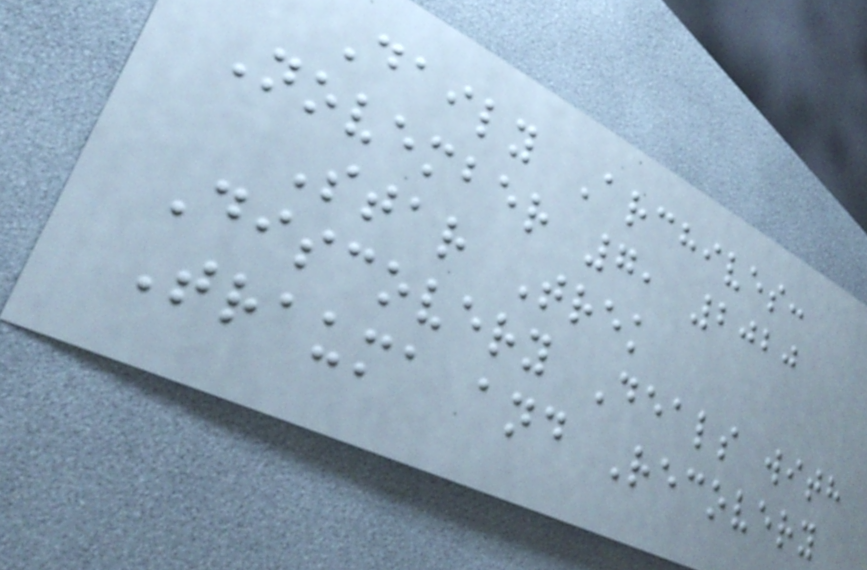Daily Archives:
November 7, 2020
Star Trek
Discovery Deals with
Trauma and Recovery
